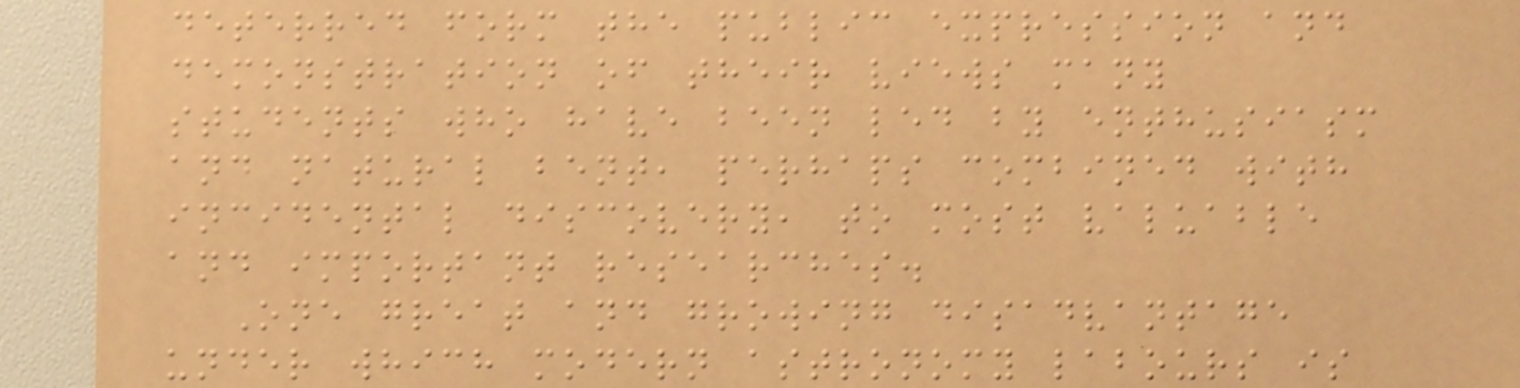deterred form the public expression and
demonstration of their views many
students who have been led by enthusiasm
and natural bent, perhaps combined with
incidental discovery, to most valuable
and important researches.
One great and growing disadvantage
under which modern astronomy labours is
